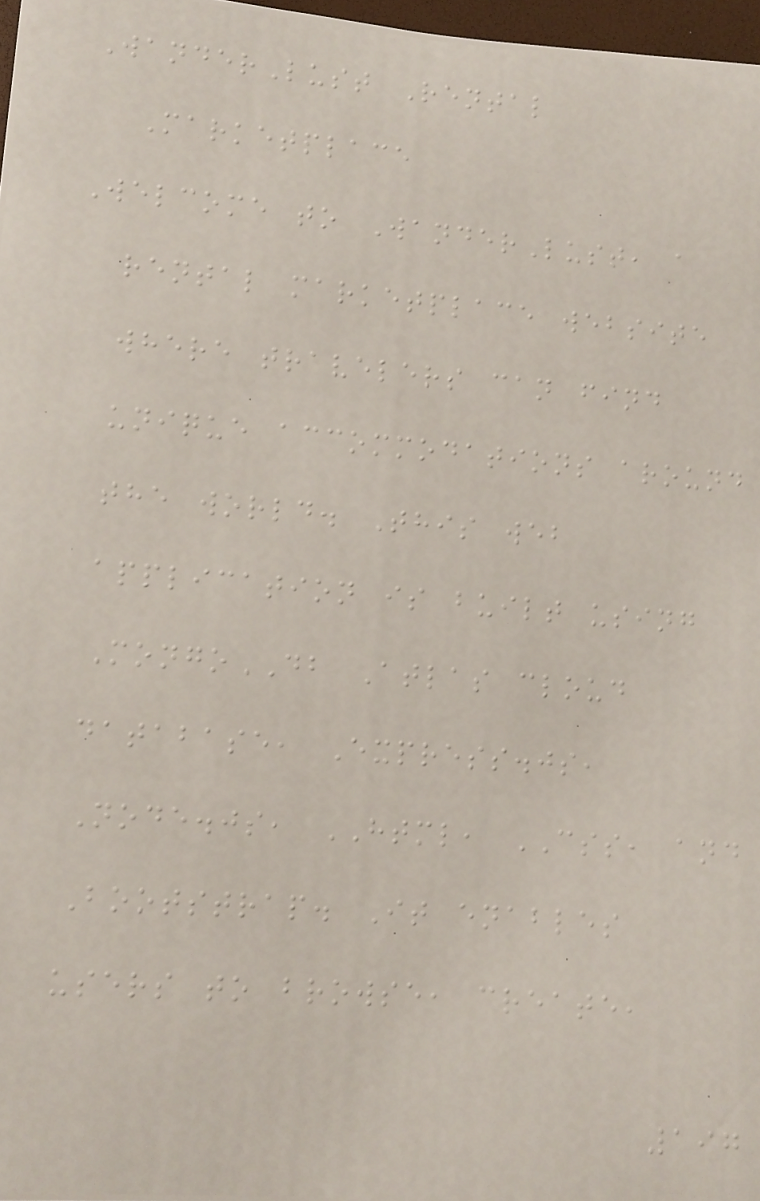WanderLust Rental
Marketplace
Welcome to WanderLust, a
rental marketplace website
where travelers can find
unique accommodations around
the world. This web
application is built using
MongoDB Atlas cloud
database, Express.js,
Node.js, HTML, CSS, and
Bootstrap. It enables
users to browse, create,
197
